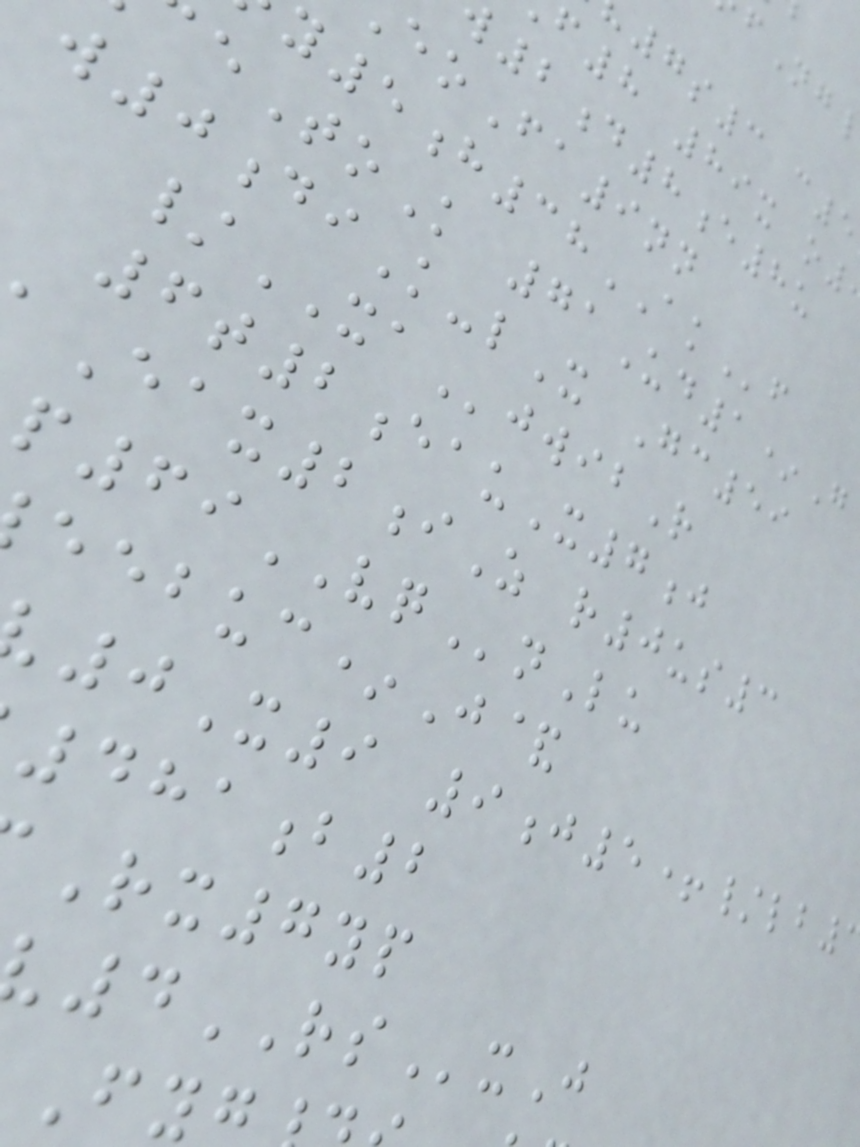7s3 c5
f8 89x o
2d8e8u
oFa9nn
y5h38AKf
eToK 71Ud1*G
w0diK-lX Gc59
/XAjwibR
6t2eauX7j
Eax2iZ r0us3
p69VQnLu
uc*J&
0X9 9j5+/lb
481b2
Rx7yp
4RSxJ
